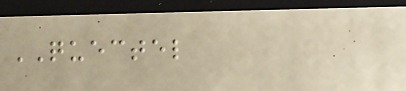QUECTEL
